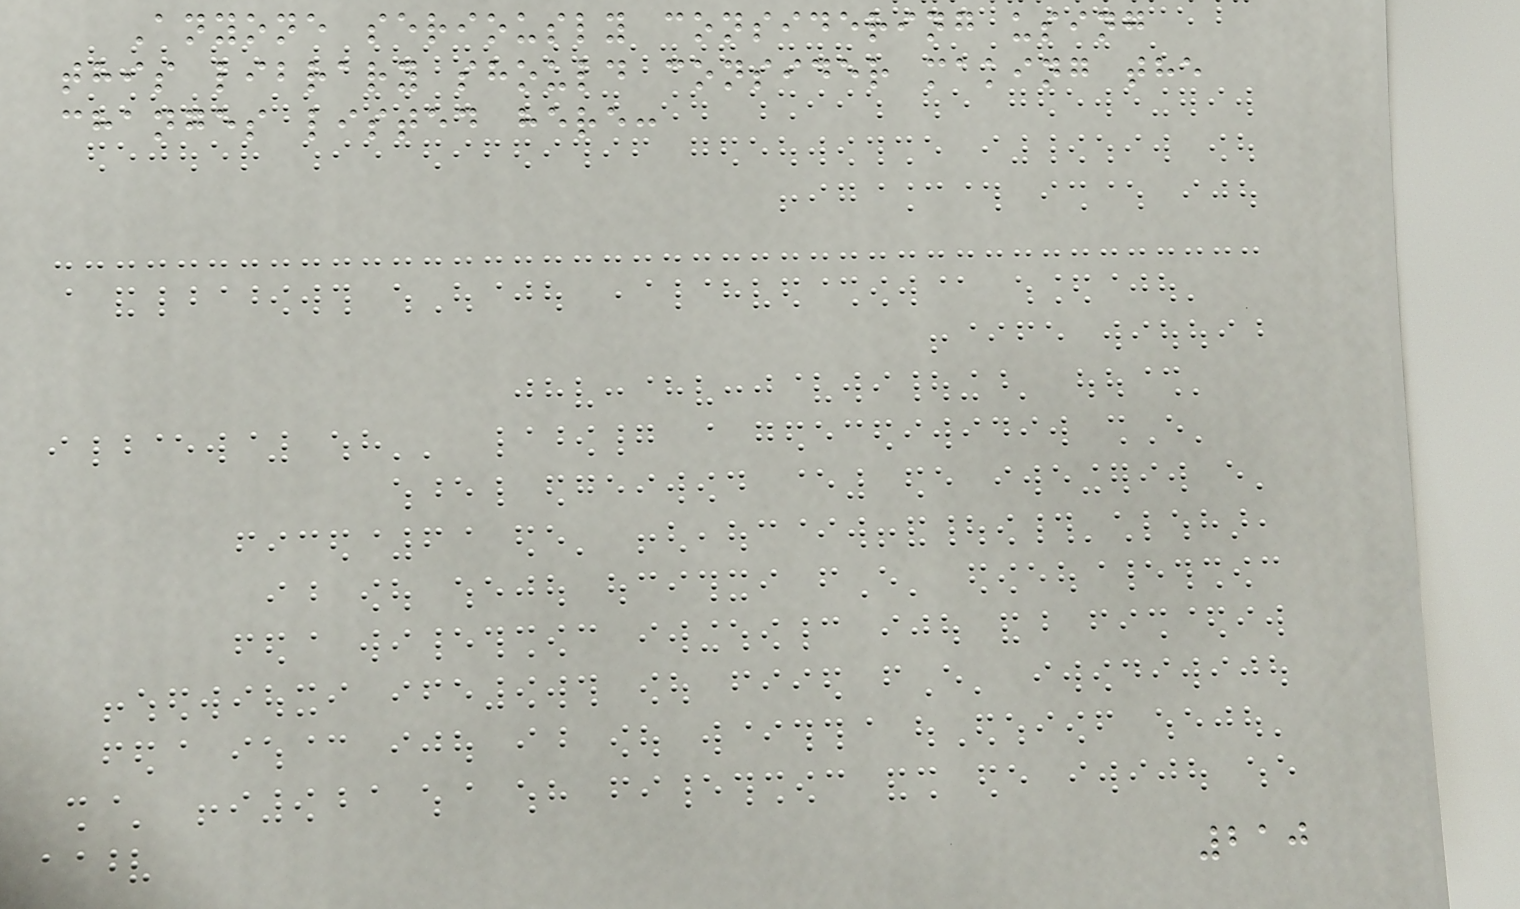Anyone seriously considering using
this library should consider making the
changes listed here:
210
